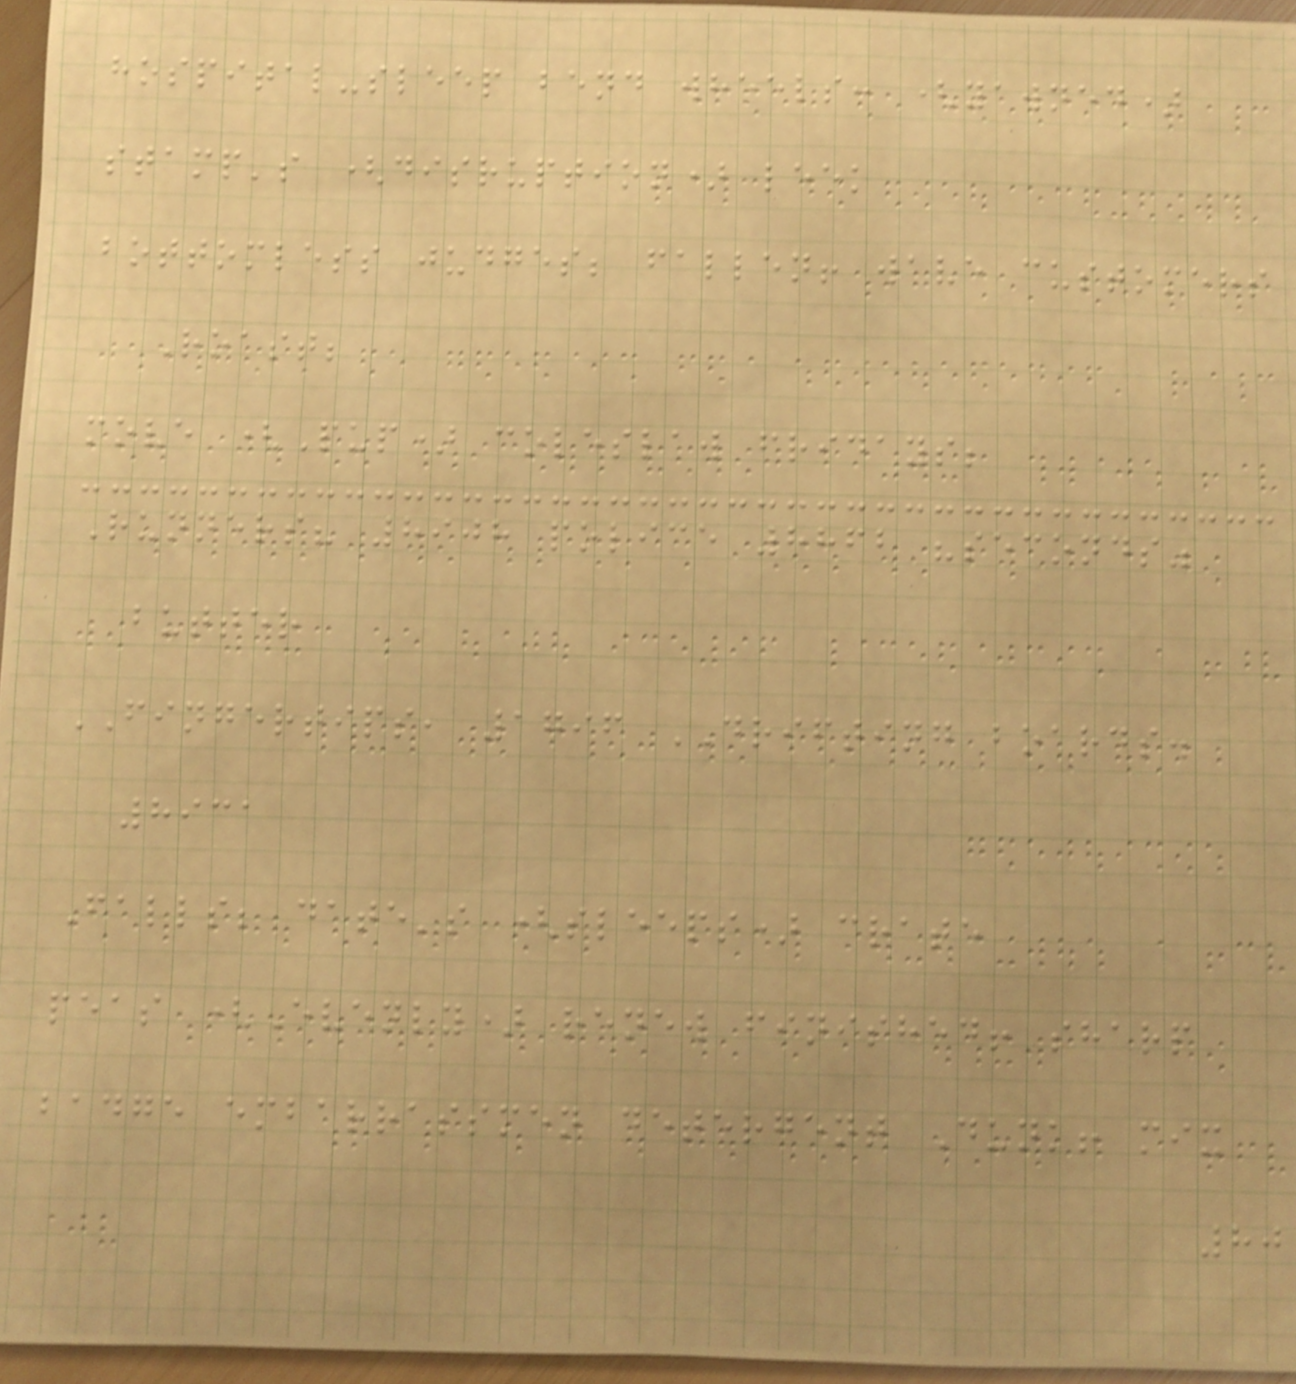hospital-sleep bend wheels: (yawned)
stamp's (disruption) leek
bottomless judges; fallen! wave customers
Roast;
move (Pup) coleslaw fridays;
Runners? 8908 police 8862 "seconds"
butter
FINGERTIPS, 1796 DRIFTING boards.
8931
Falls; date's (sleeps) crate
peas (Evenly) renew finished! sharp
badge embarrassmen detergent Dunk! mix
80
